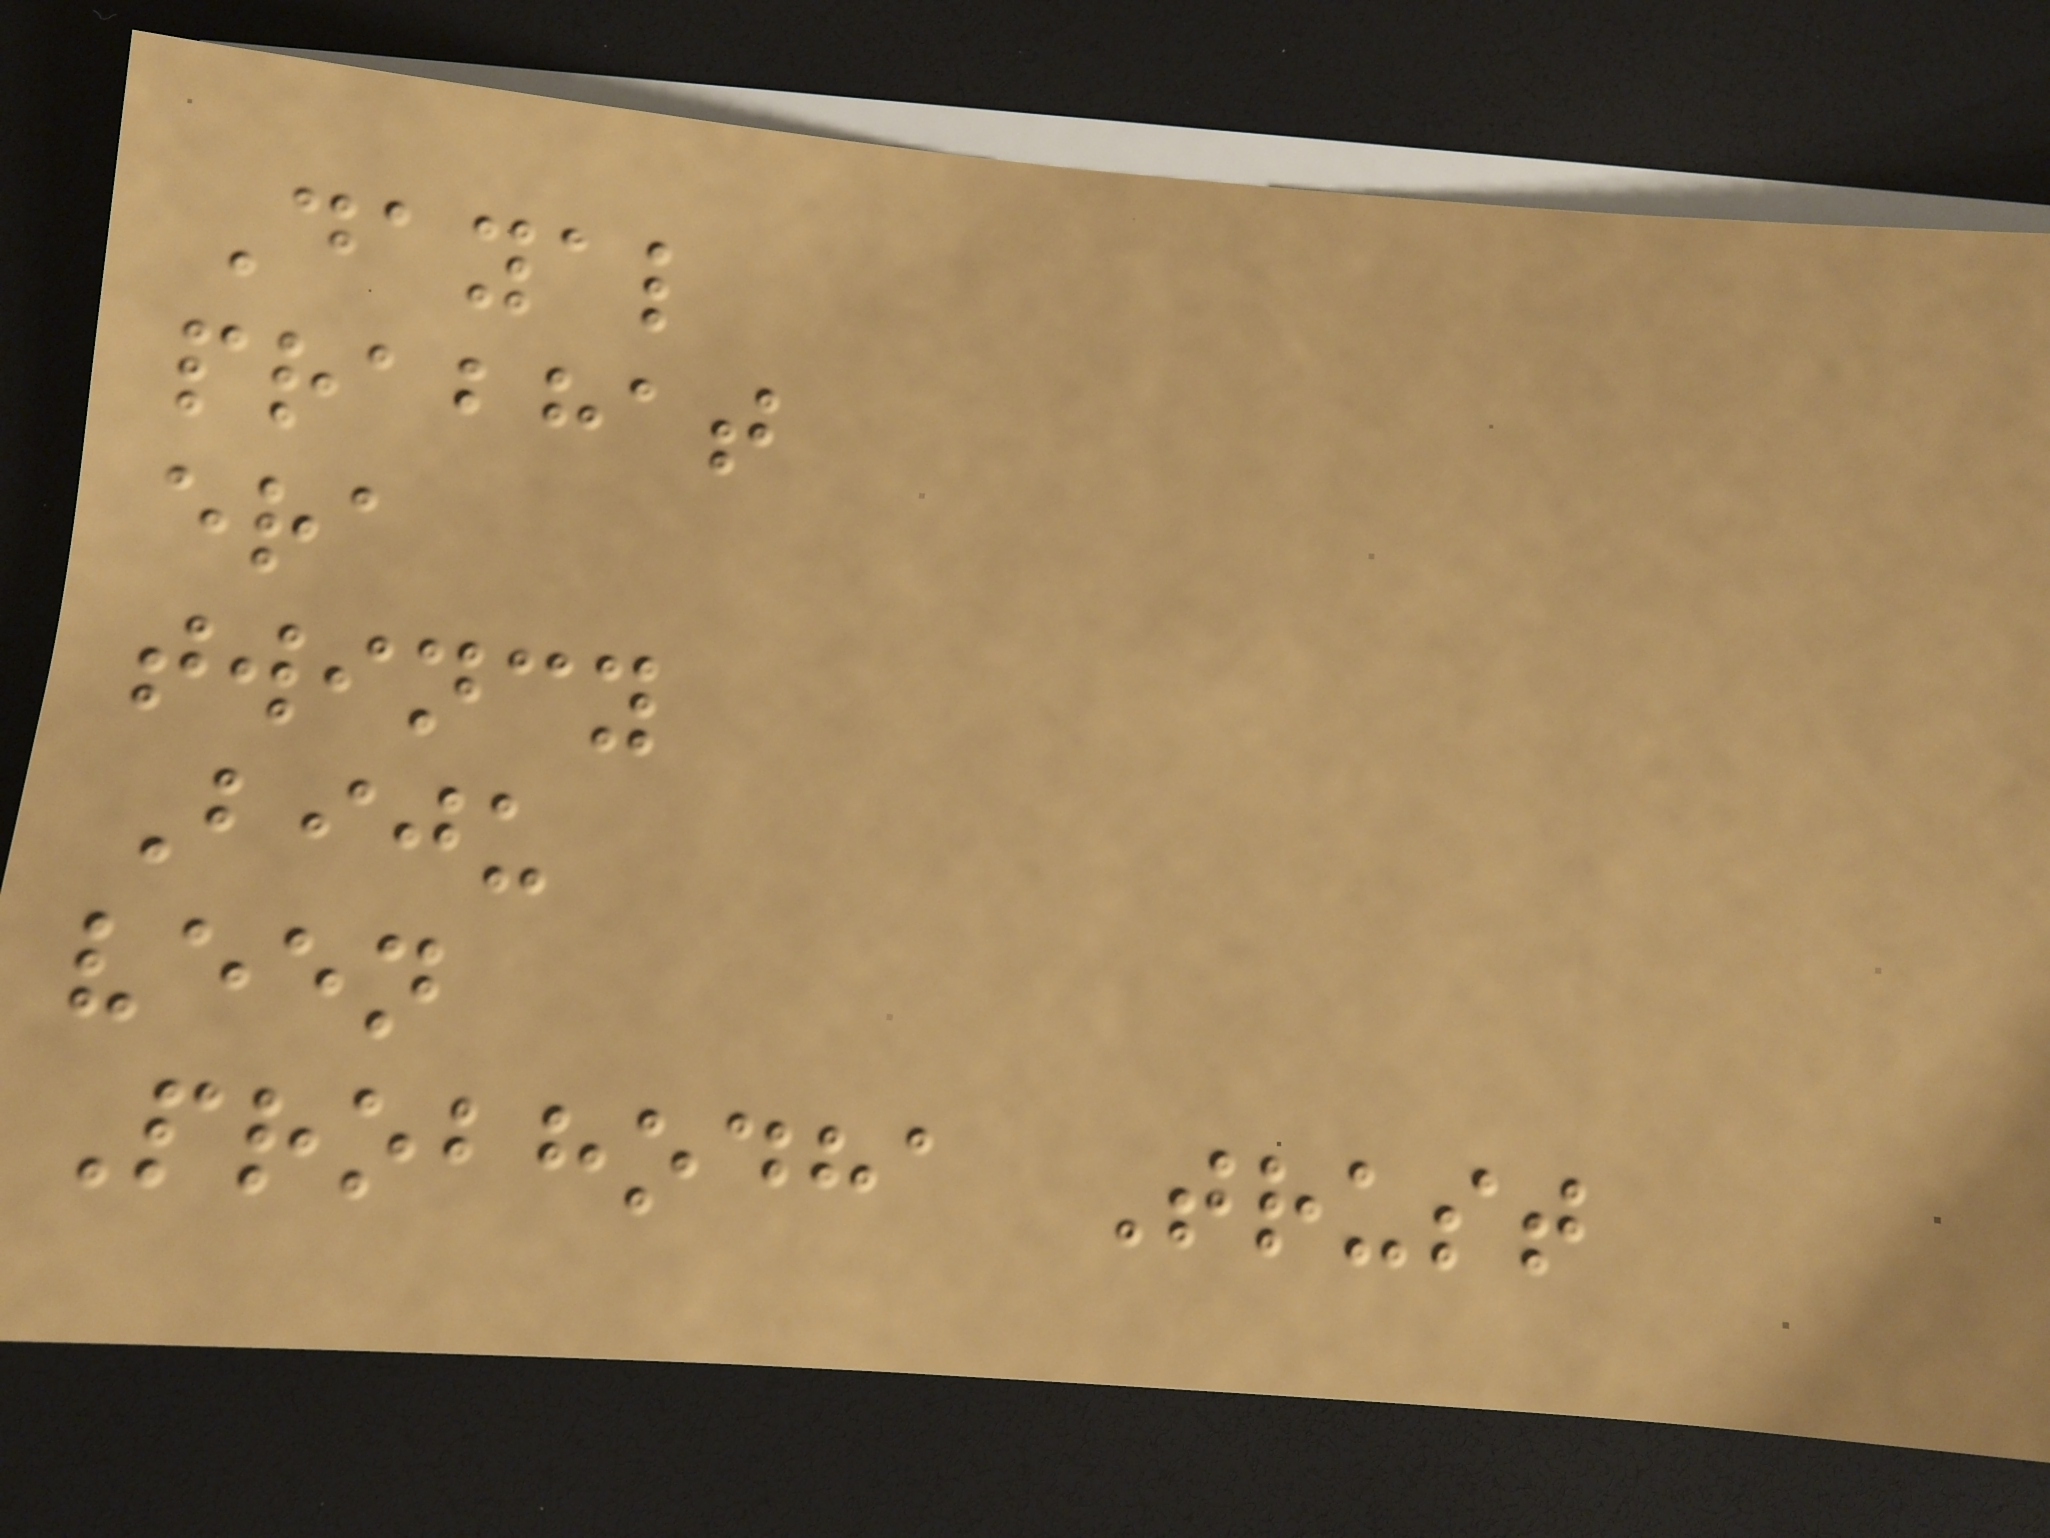Dayal
prabhat
era
twincy
Biju
veen
Probhodha Trust
